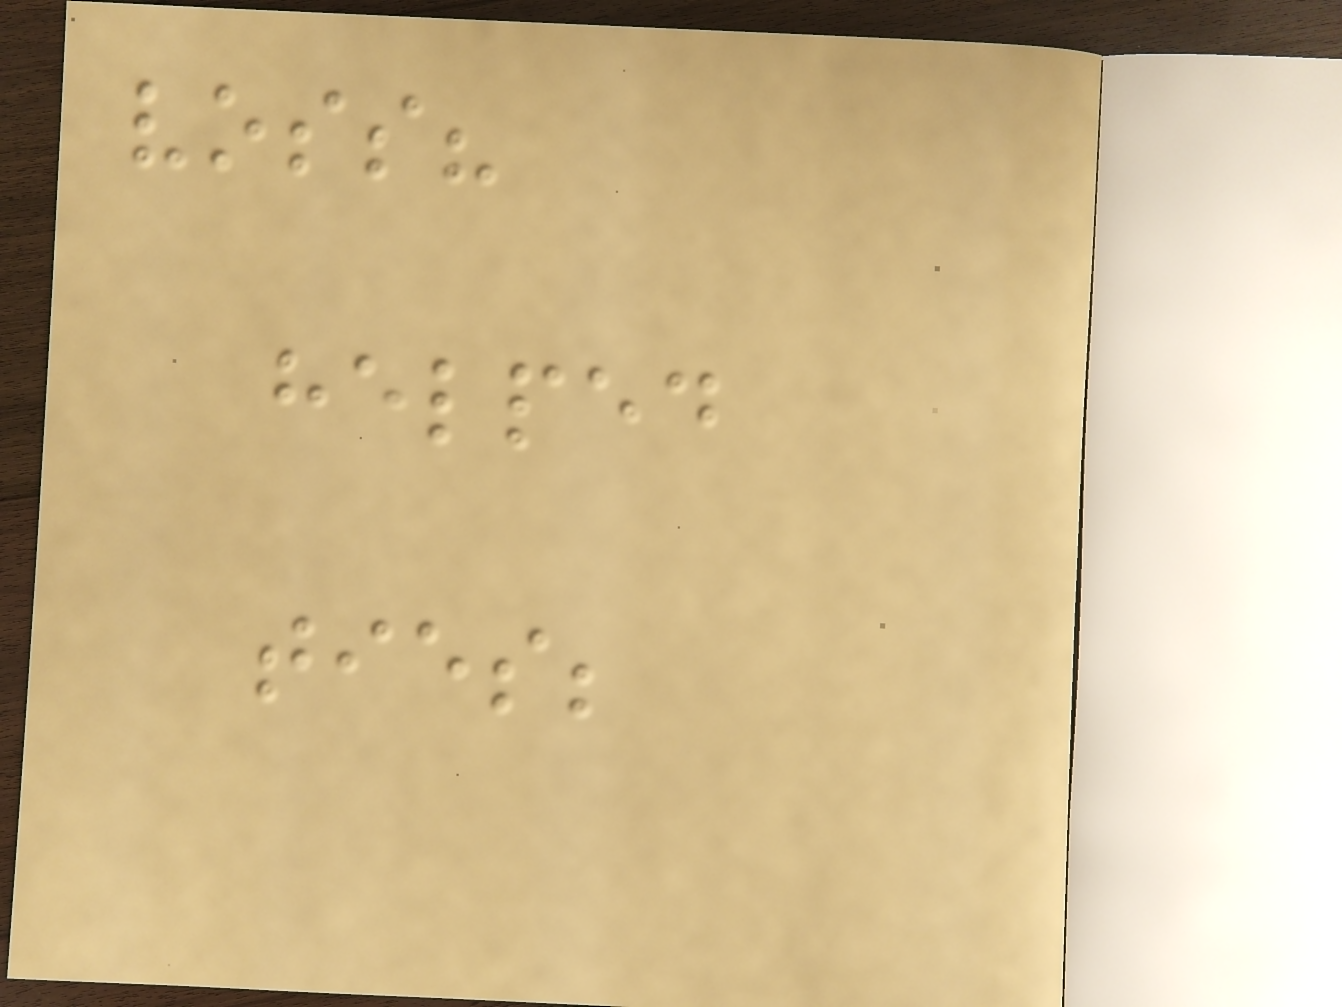voss?
helped
ties;
